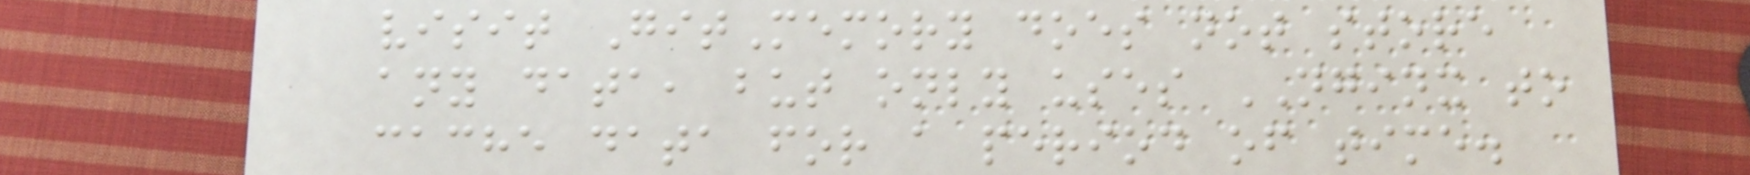visit GitMemory does not store
any data, but only uses NGINX to
cache data for a period of time.
